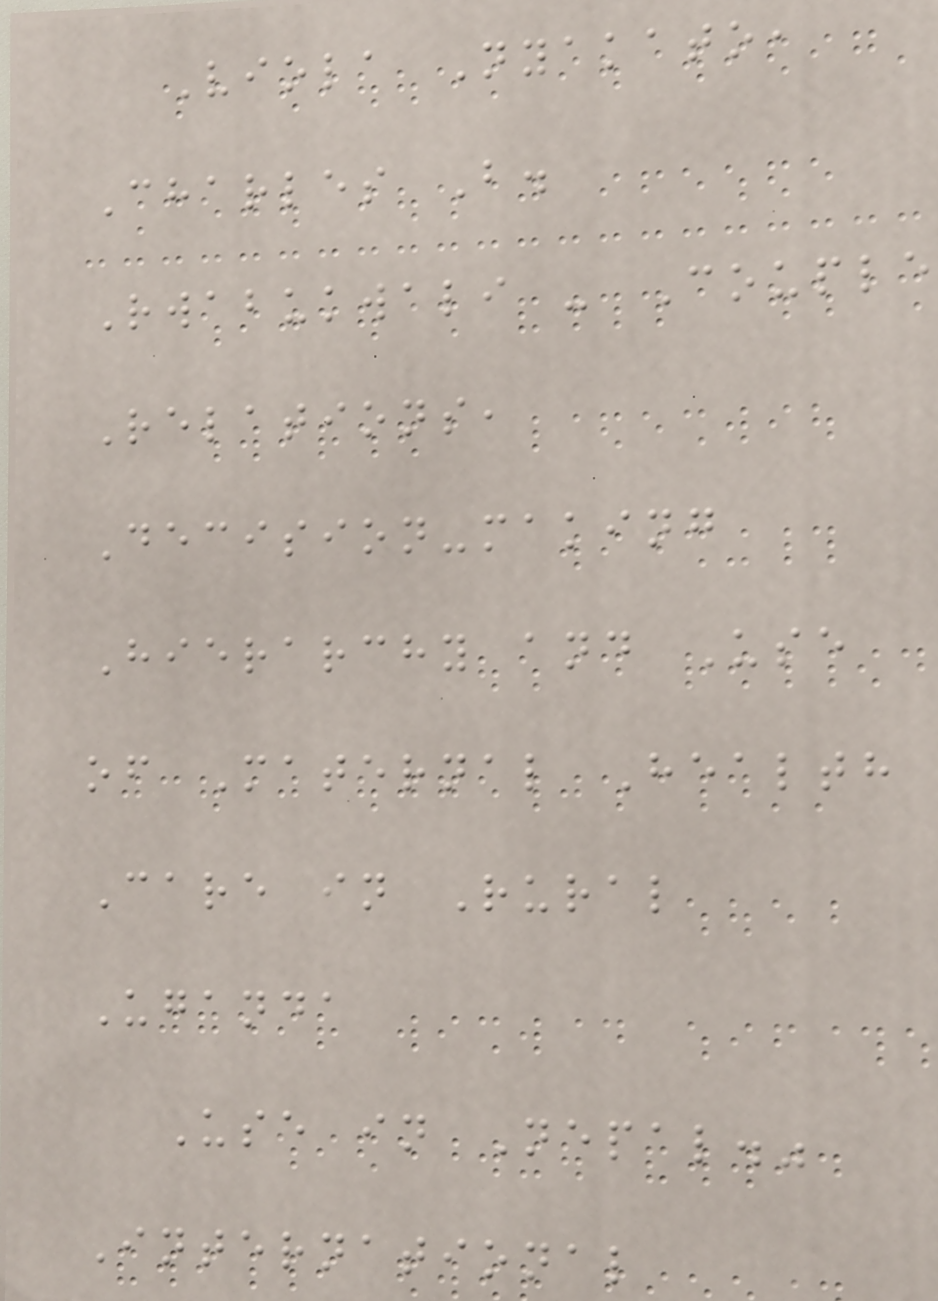Viola Nyakato,
Charles B.
Rwabukwali - Couple
Relations,
Decision-making
Hierarchy and Use
of Maternal Health
Care in Rural
Uganda
Use in Nepal."
International
